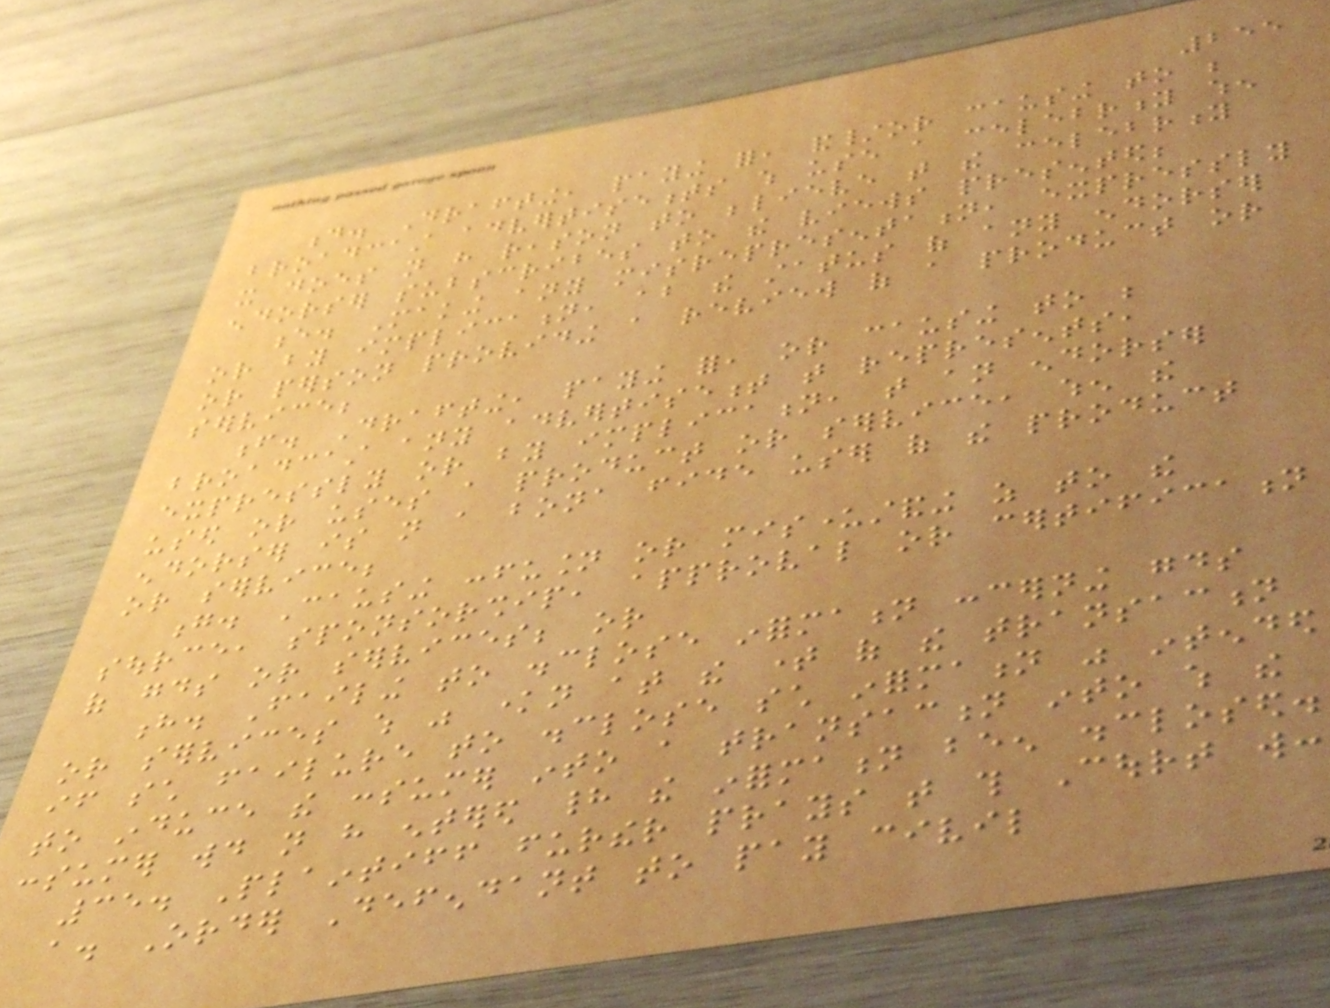255
d. Drafting, paying for, and/or causing to be
broadcast advertisements which use a celebrity when
it does not have reason to believe that the celebrity
endorser subscribes to the views presented;
e. Making any misrepresentation, expressly
or by implication, about the status of any endorser
or person providing a review of a product or
service;
f. Drafting, paying for, or causing to be
broadcast any advertisement that represents,
expressly or by implication, that an endorser
used or uses a product or service, when the
endorser is not a bona fide user of the product
or service;
g. Causing confusion or misunderstanding as to the
source, sponsorship, approval or certification
of goods or services; or
h. Failing to disclose information concerning goods
or services which was known at the time of the transaction
if such failure to disclose such information was intended
to induce the consumer into a transaction into which the
consumer would not have entered had the information been disclosed.
35. Plaintiff further prays that this Court will:
a. Order Defendant to pay civil
